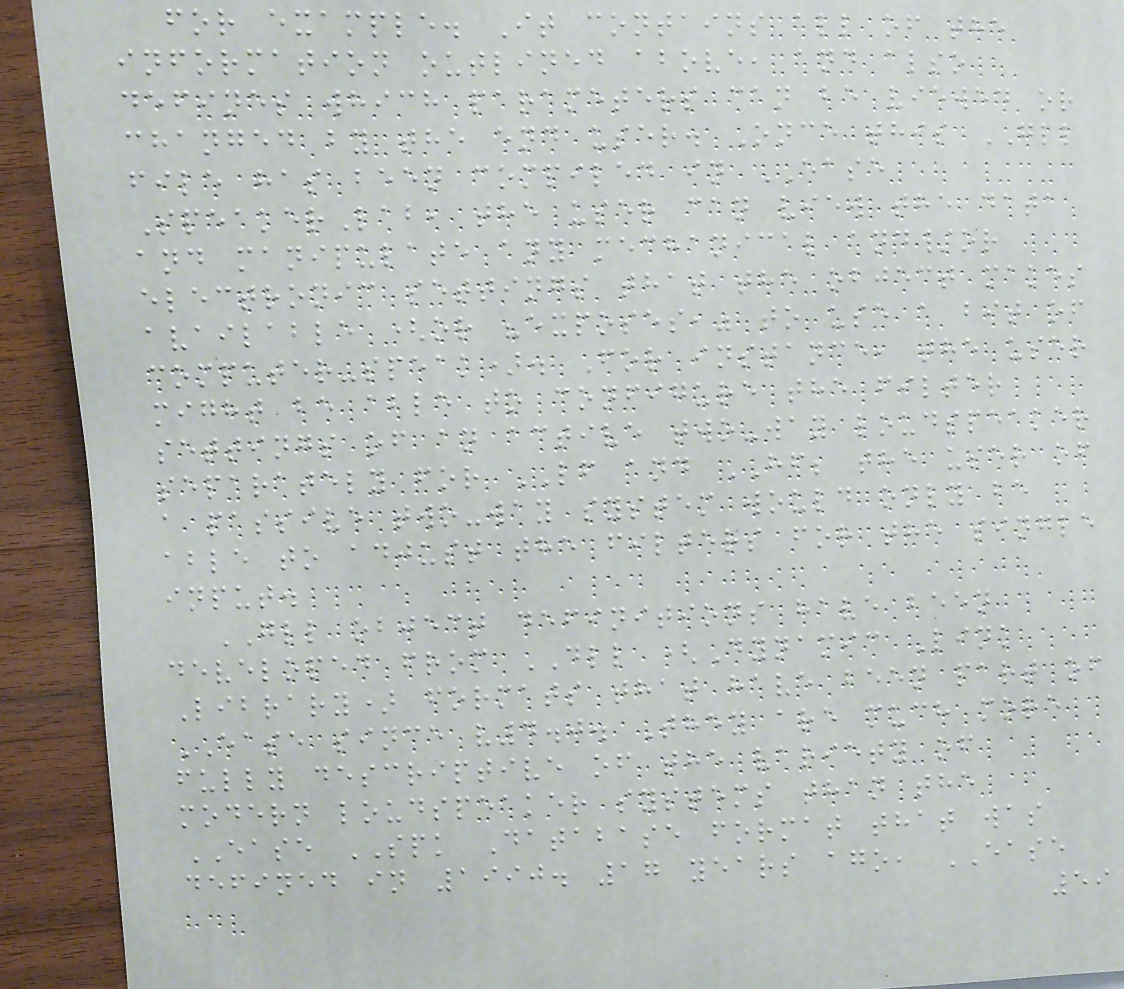for example. It contains all of the
information outlined above, and also
defines which parameters can be viewed or
changed by the end user. Once this GLL
file has been compiled in EASE
SpeakerLab, the user can view the data
and manipulate any mechanical and/or
electronic settings that the object makes
available (or "exposes," to use a bit of
computer-speak). For instance, the user
might be able to configure the filter
settings of an active two-way loudspeaker
separately for LF and HF; the user of
a passive two-way system would only be
able to adjust the filters for the single
input.
GLL object definitions have been
developed from DLL (Dynamic Link
Library) formats that have been part of
EASE since v4.0. They are much more
fully descriptive of the variety of
modern loudspeaker systems than the
EASE SPK Database format that was
defined in 1990. 17 years ago, EASE
59
